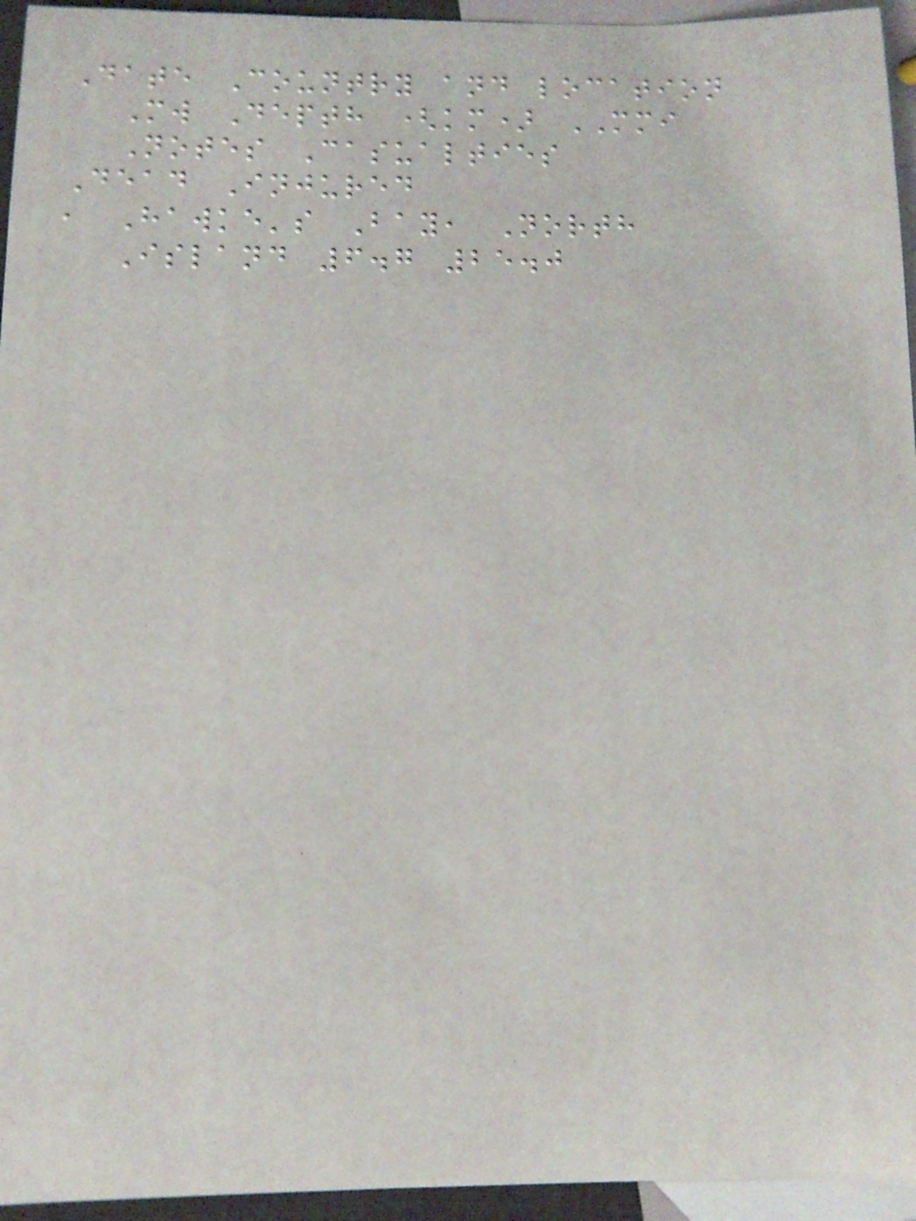Date Country and location
Mw Depth (km) MMI
Notes Casualties
Dead Injured
, Hawke's Bay, North
Island 6.7 25.0
